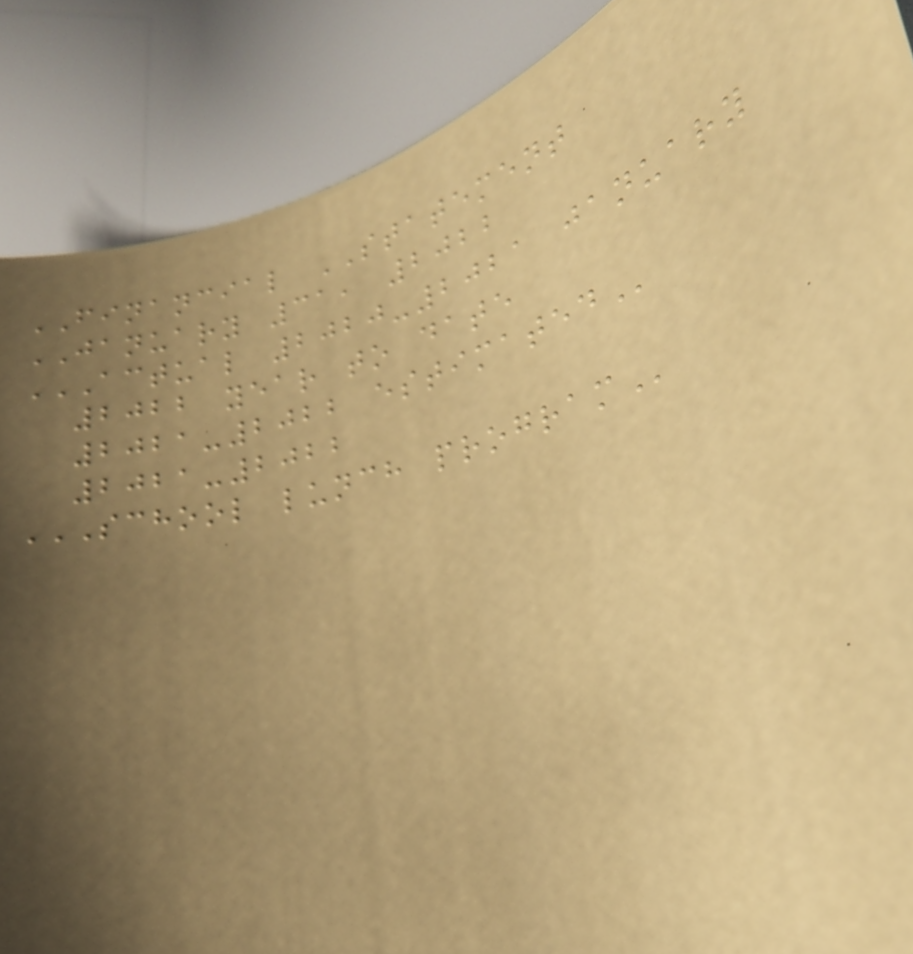FINANCIAL STATEMENT
JANUARY 31, 2022
ACTUAL 2020-2021 JANUARY
2022 YEAR TO DATE
2021-2022 ESTIMATED
2021-2022
SCHOOL LUNCH PROGRAM
